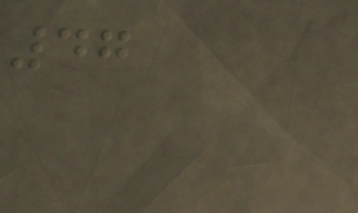47
